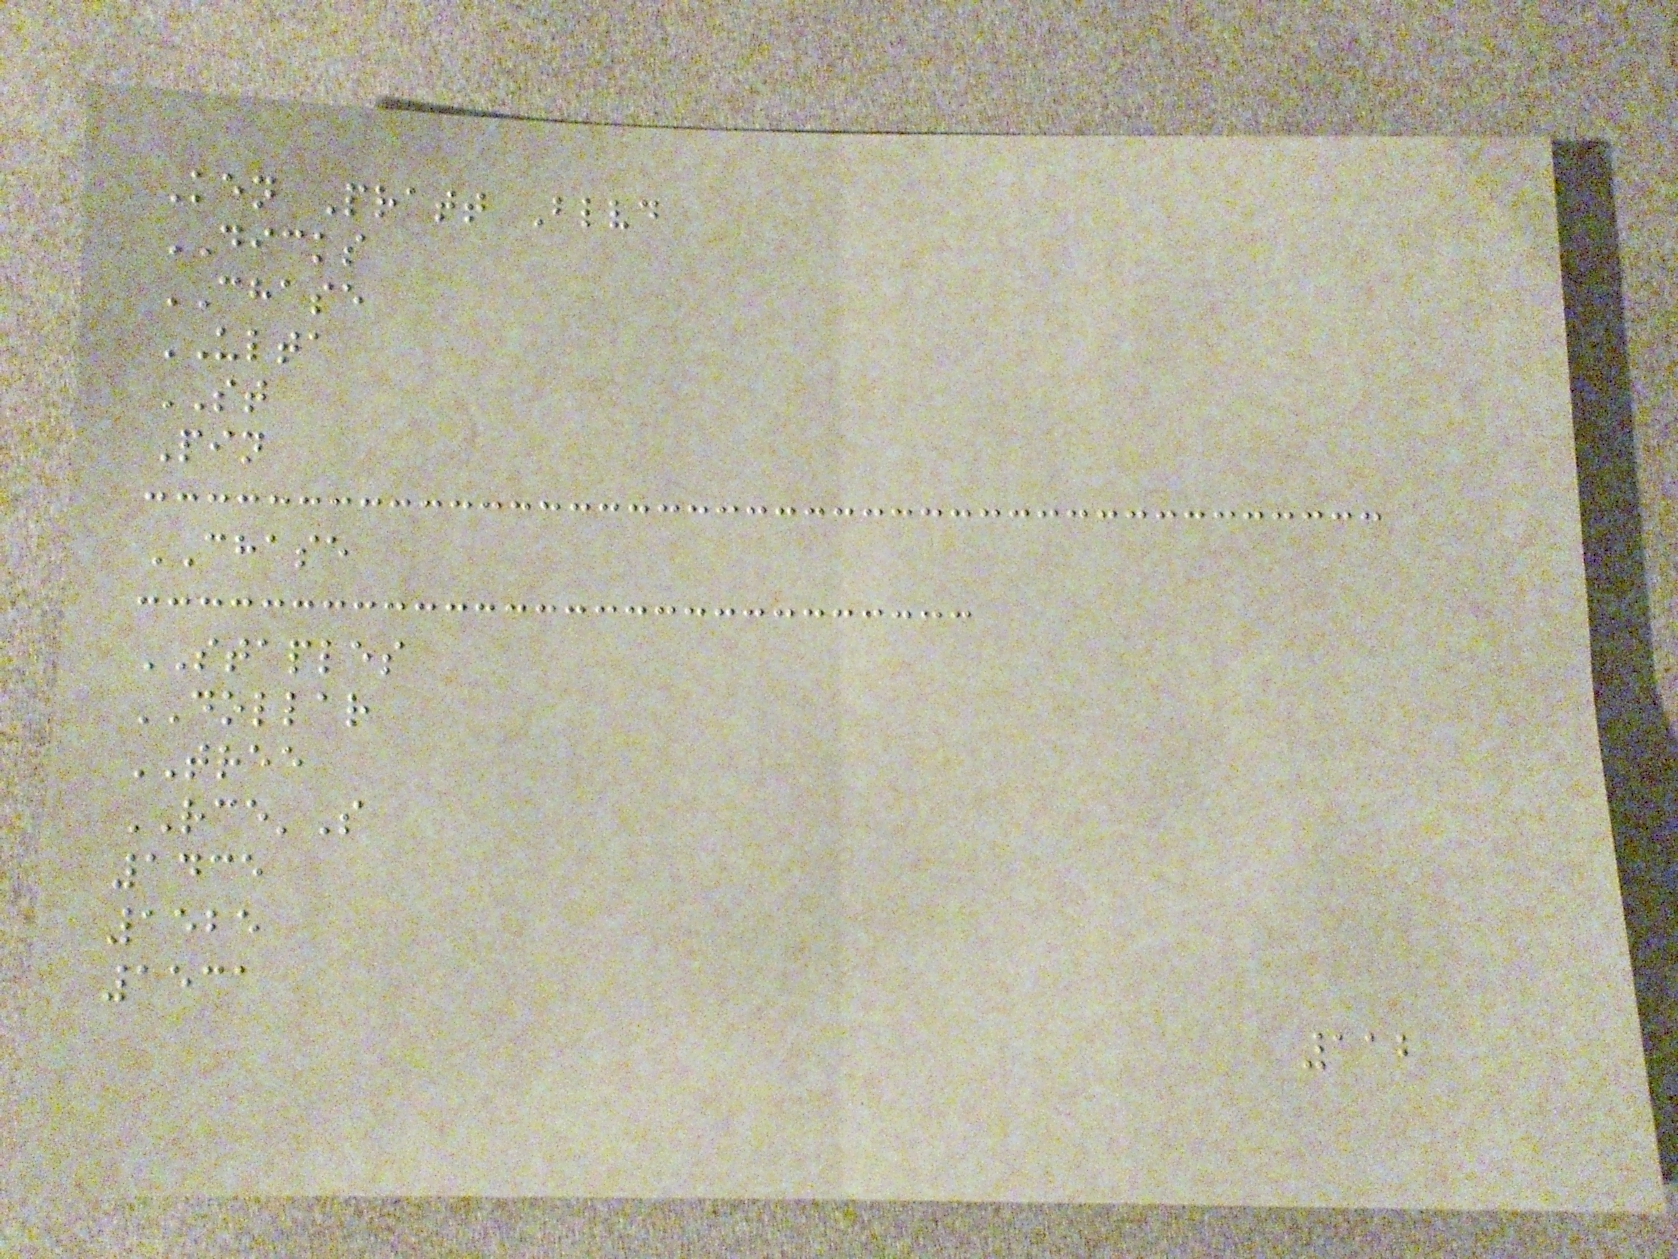Ken Pratt Blvd
DICKS
CHASE
ULTA
ST
Pin
CHASE
STAPLES
DOLLAR
TREE
RCE'S
1435
1525
1531
112
